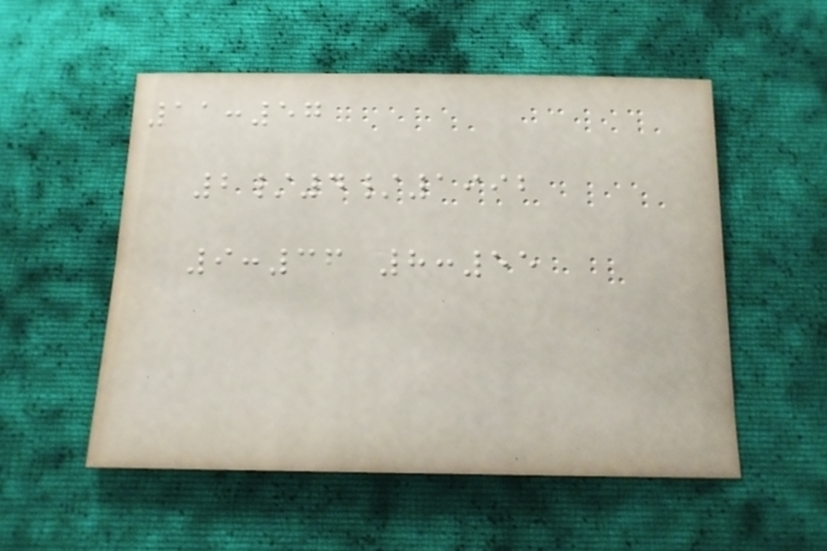11:57
2/4/1992
9:36 8:55
